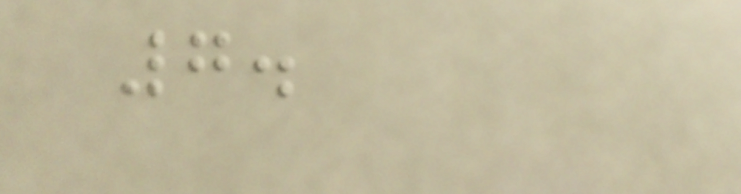7.
